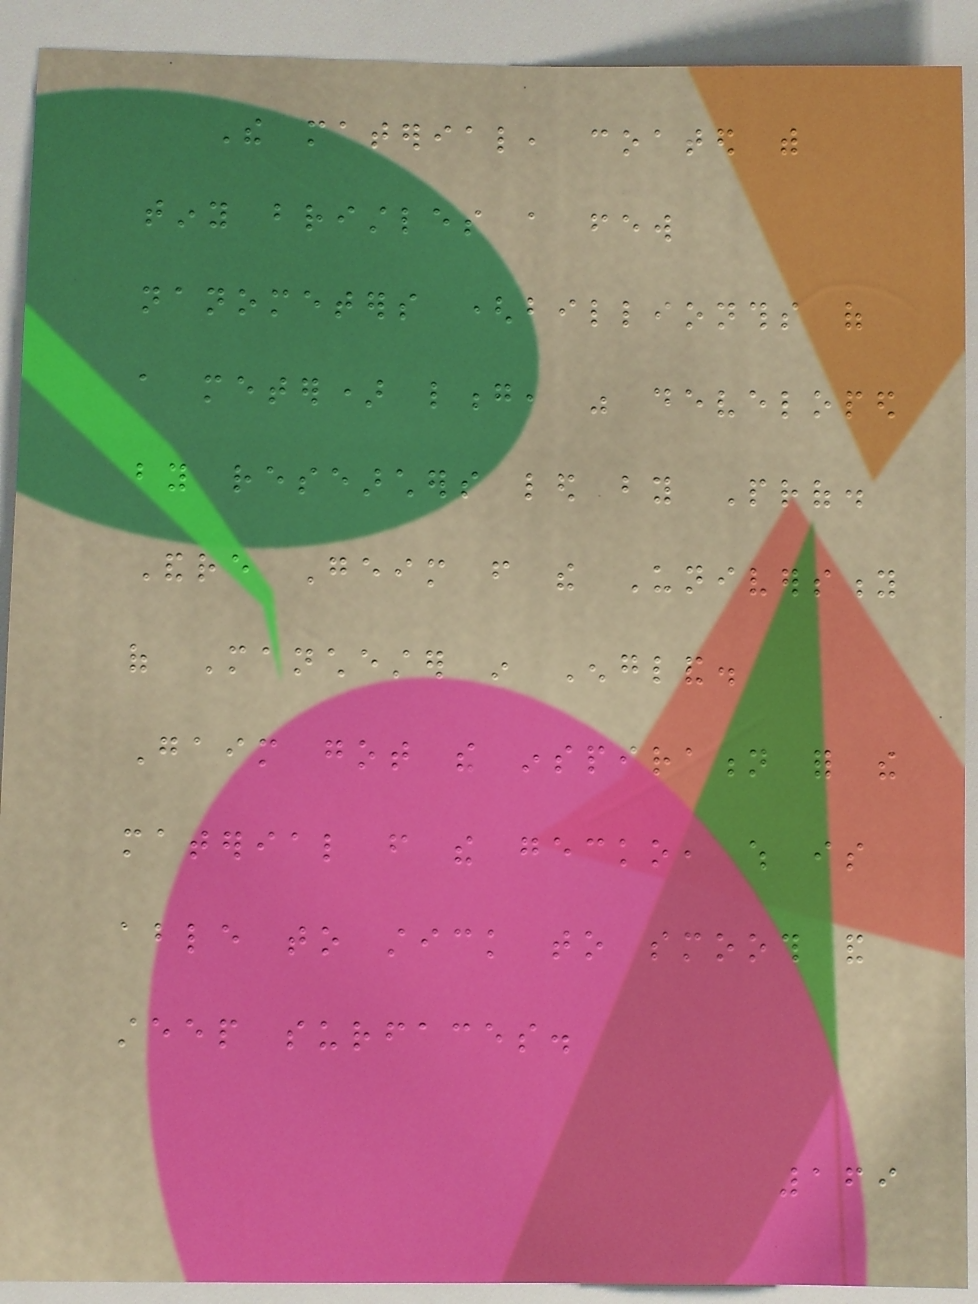The material, coated with
tiny bristles a few
nanometers (billionths of
a meter) long, was developed
by researchers led by Prof.
Andre Geim from the University
of Manchester in England.
Gaim got the inspiration for the
material from the gecko, which is
able to stick to smooth and
steep surfaces.
169
